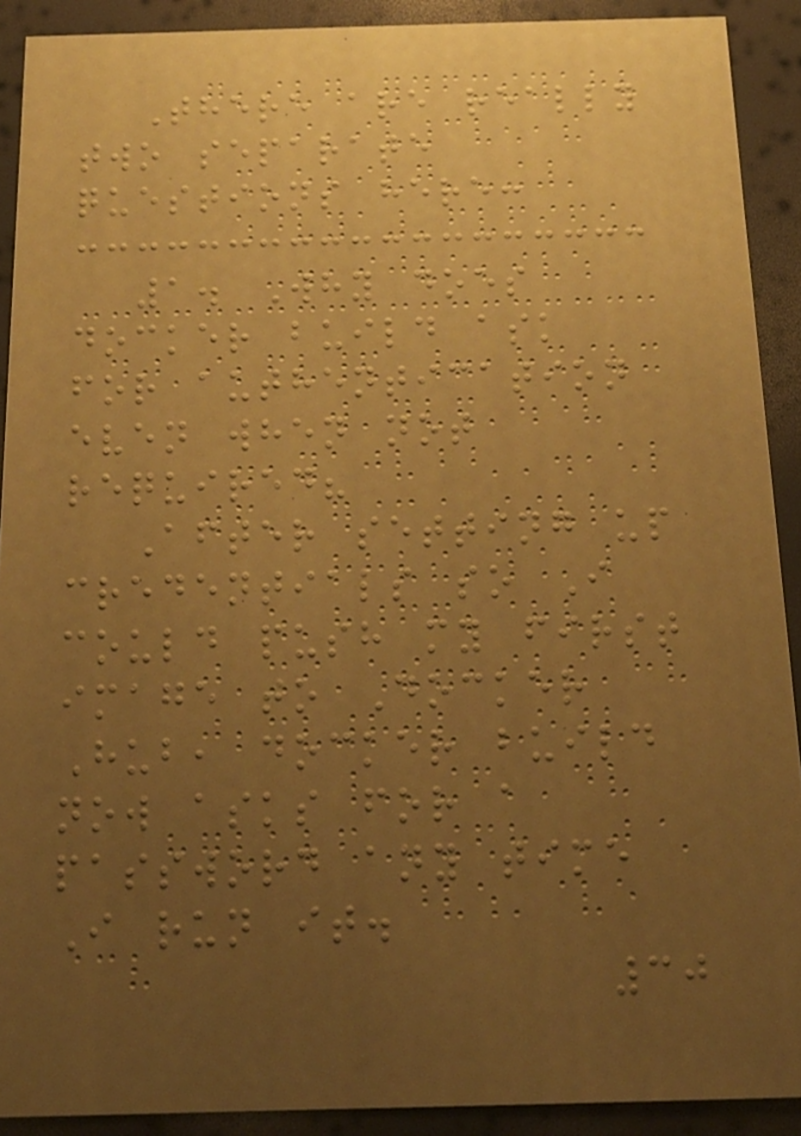There are really
two separate
questions here:
1. Why does
docker build ask
for authentication
even when not
required?
After setting up
credentials so I
could push my first
image to Docker
Hub, docker build
now asks for a
password any time
I run it.
30
